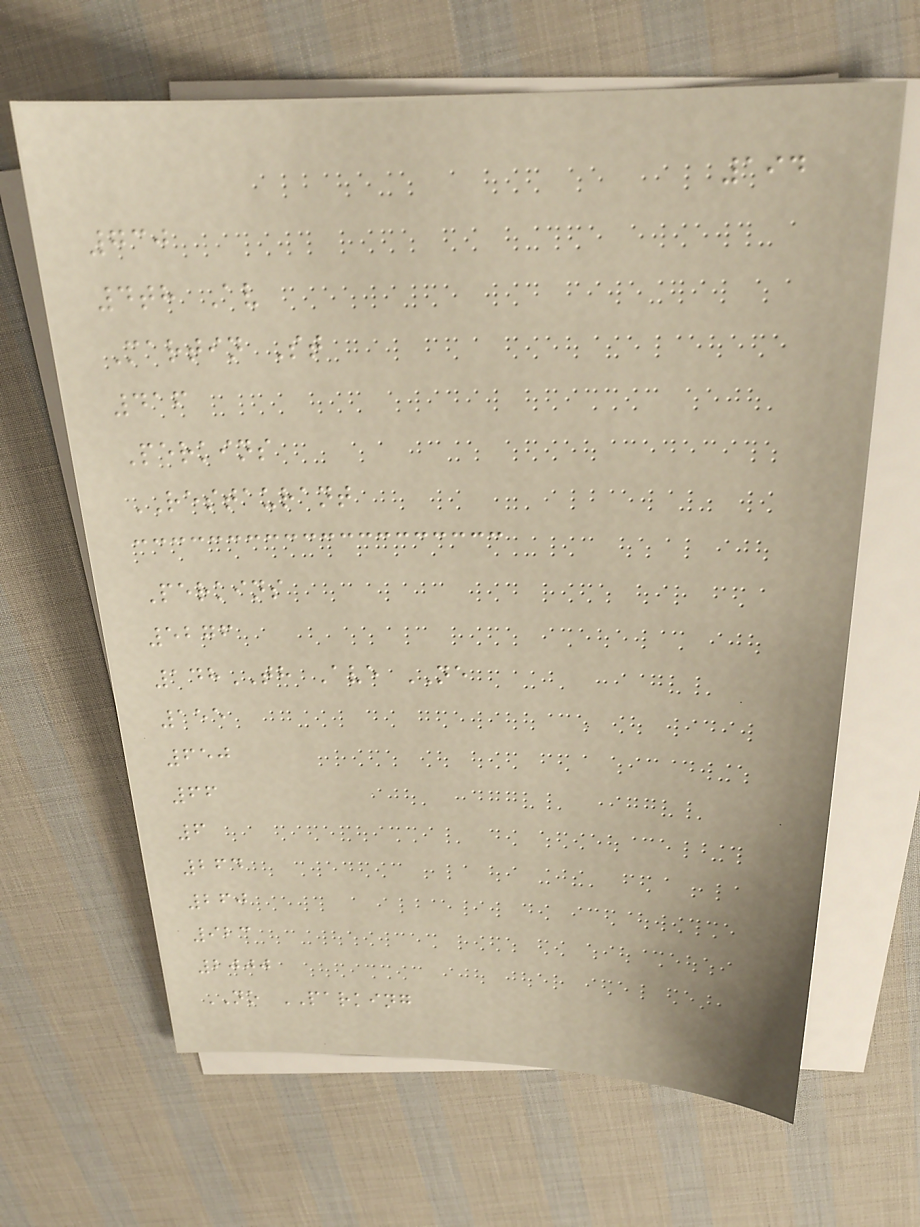194
730
4th Av
Martin St
416
Perkins
RESTAURANT
Perkins
5276
148TH Ave NE
155
650
66
6
264
260
923
2000
NO PARKING
